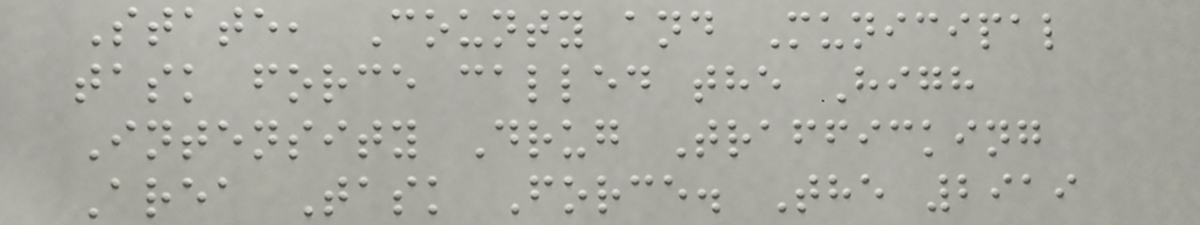State, County and Municipal
task force called the High
Intensity Drug Trafficking
Area Task Force. The 2919
